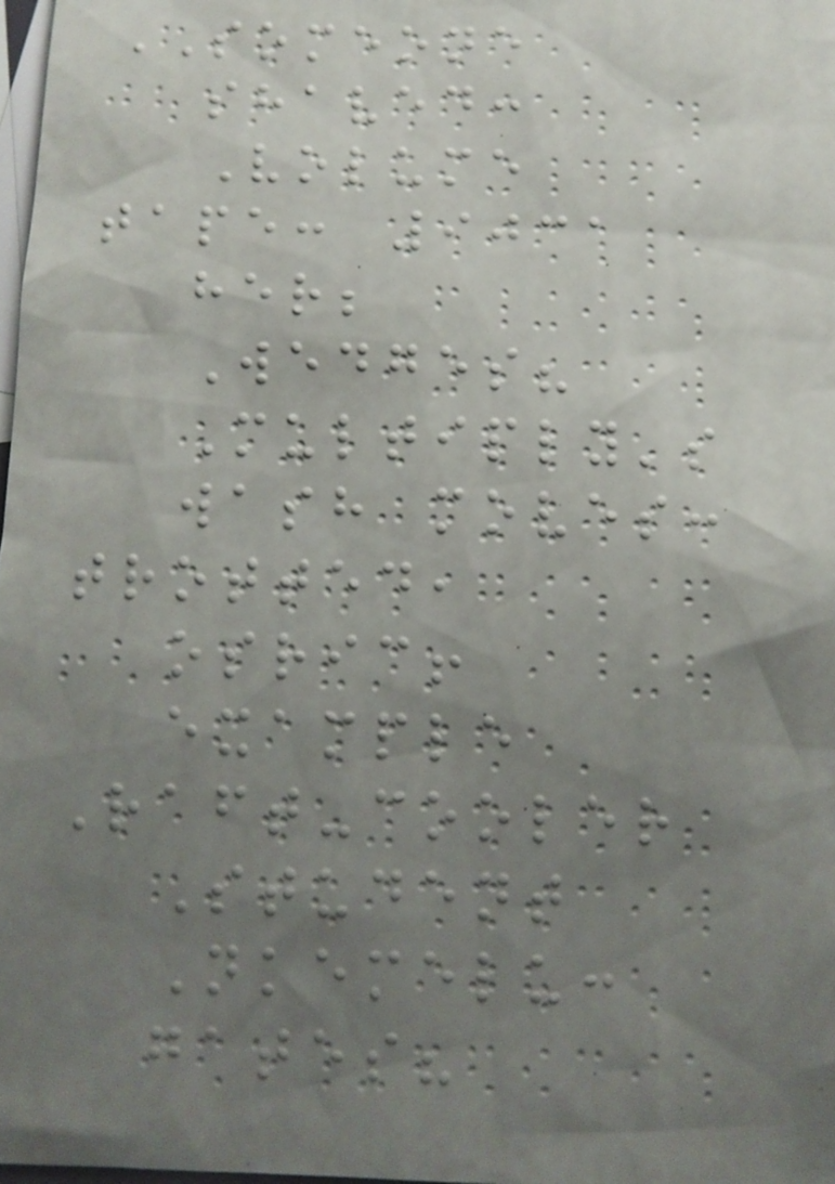SOMEONE
shaved:
Volume
tape: 9031
her;
Wedges?
Multiply's
wash moves:
trotted,
osric!
example
Raft-cooler
Student
Nkemelu:
gates?
